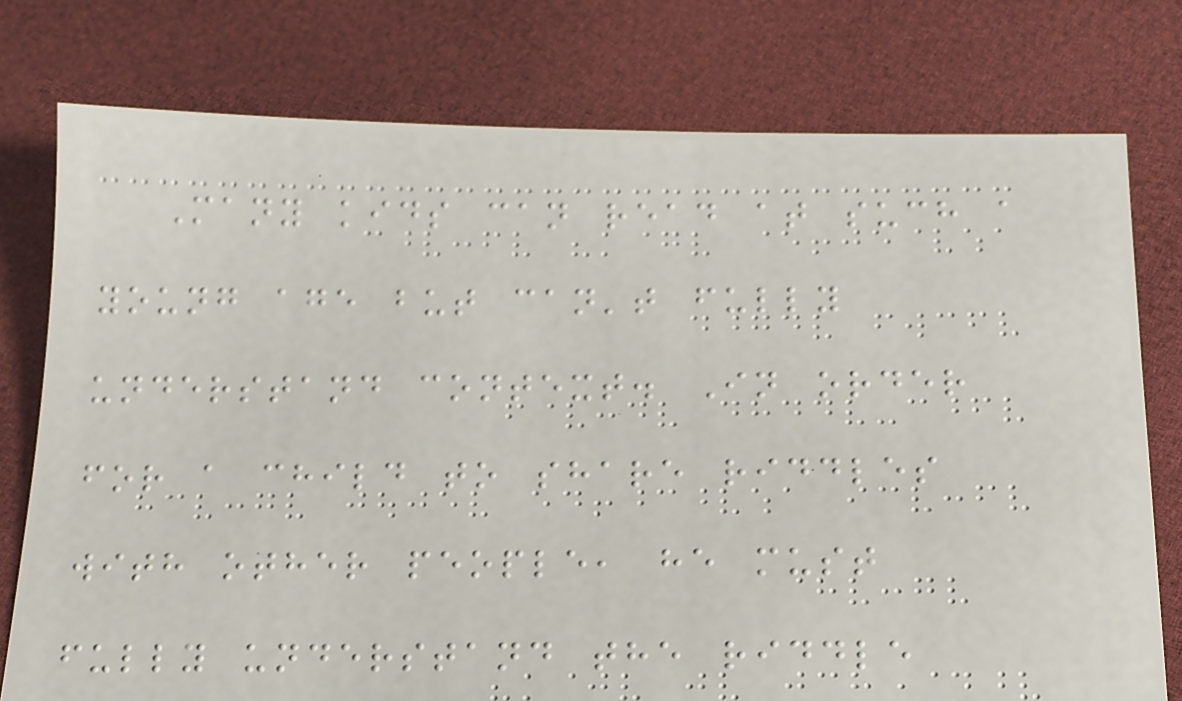Many kids can read at such a
young age but can't fully
understand context. In order
for a child to share riddles
with other people, he must
fully understand the riddle
